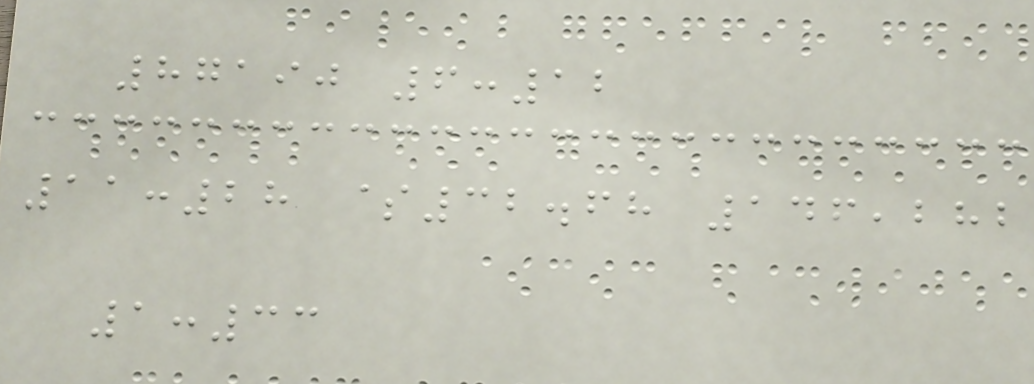87190 6:12
11:28 $32.68 146,282
1:33
